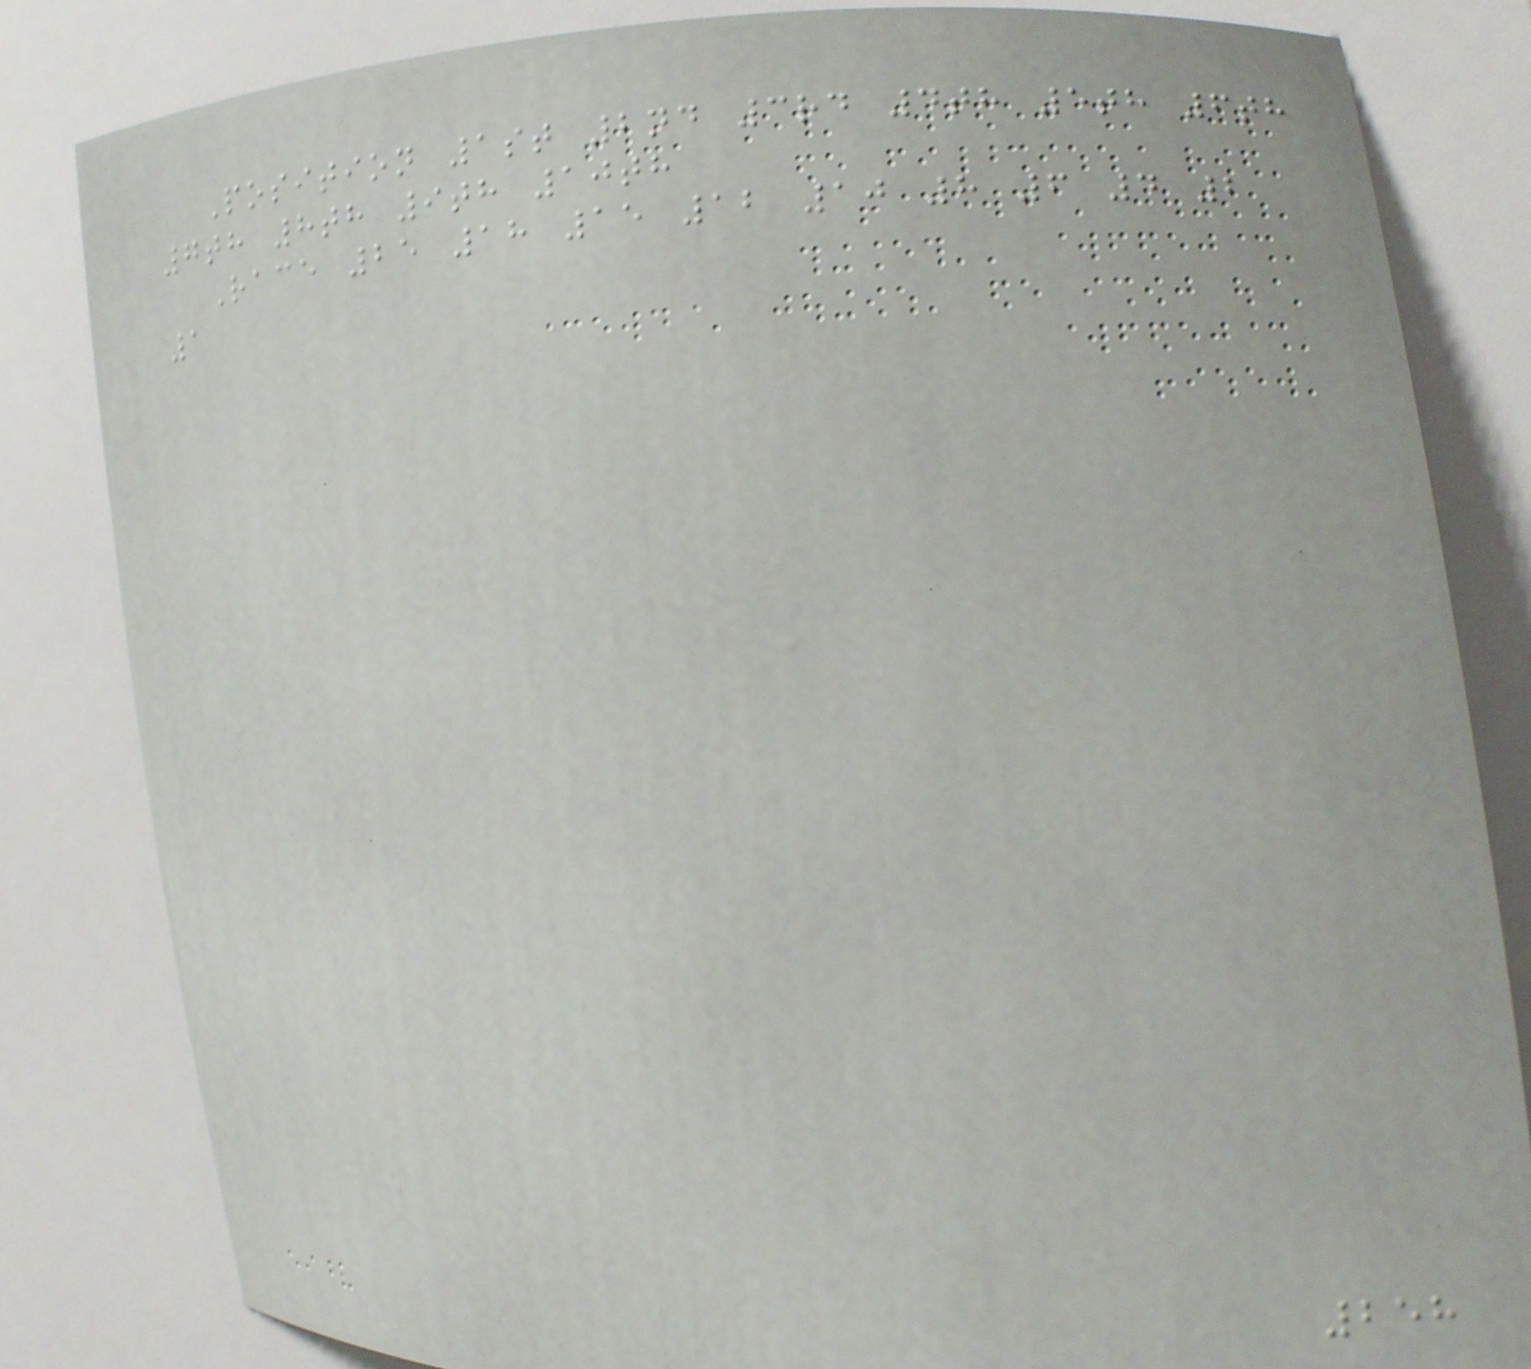Position 1st 2nd 3rd 4th 5th 6th
7th 8th 9th 10th
Race 25 18 15 12 10 8 6 4 2
1
258
